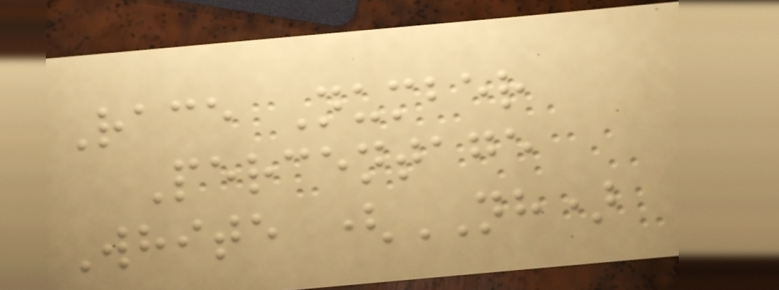Race Number
Percentage
White (NH)
